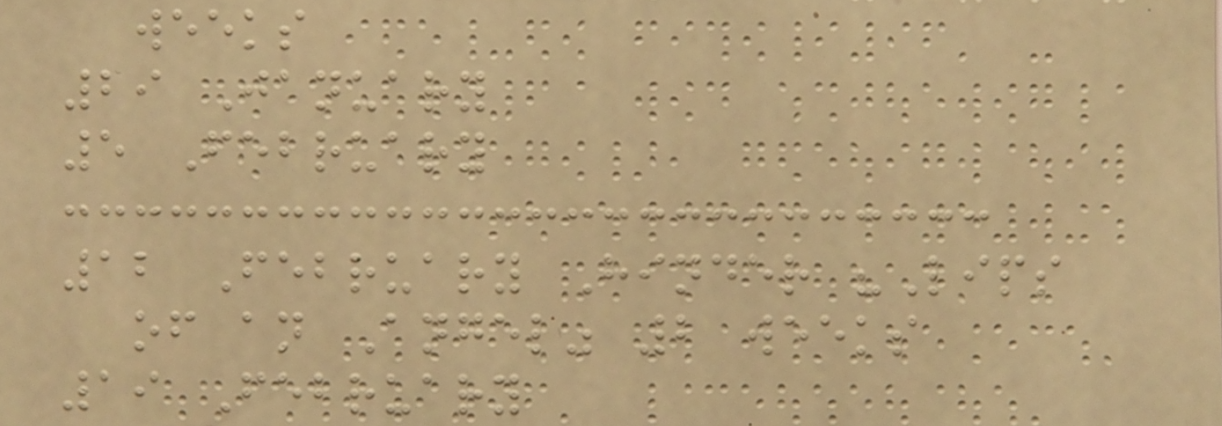weeks
29 January
5 February
12 February Hinder "Lips
of an Angel" 2 weeks
19 February
